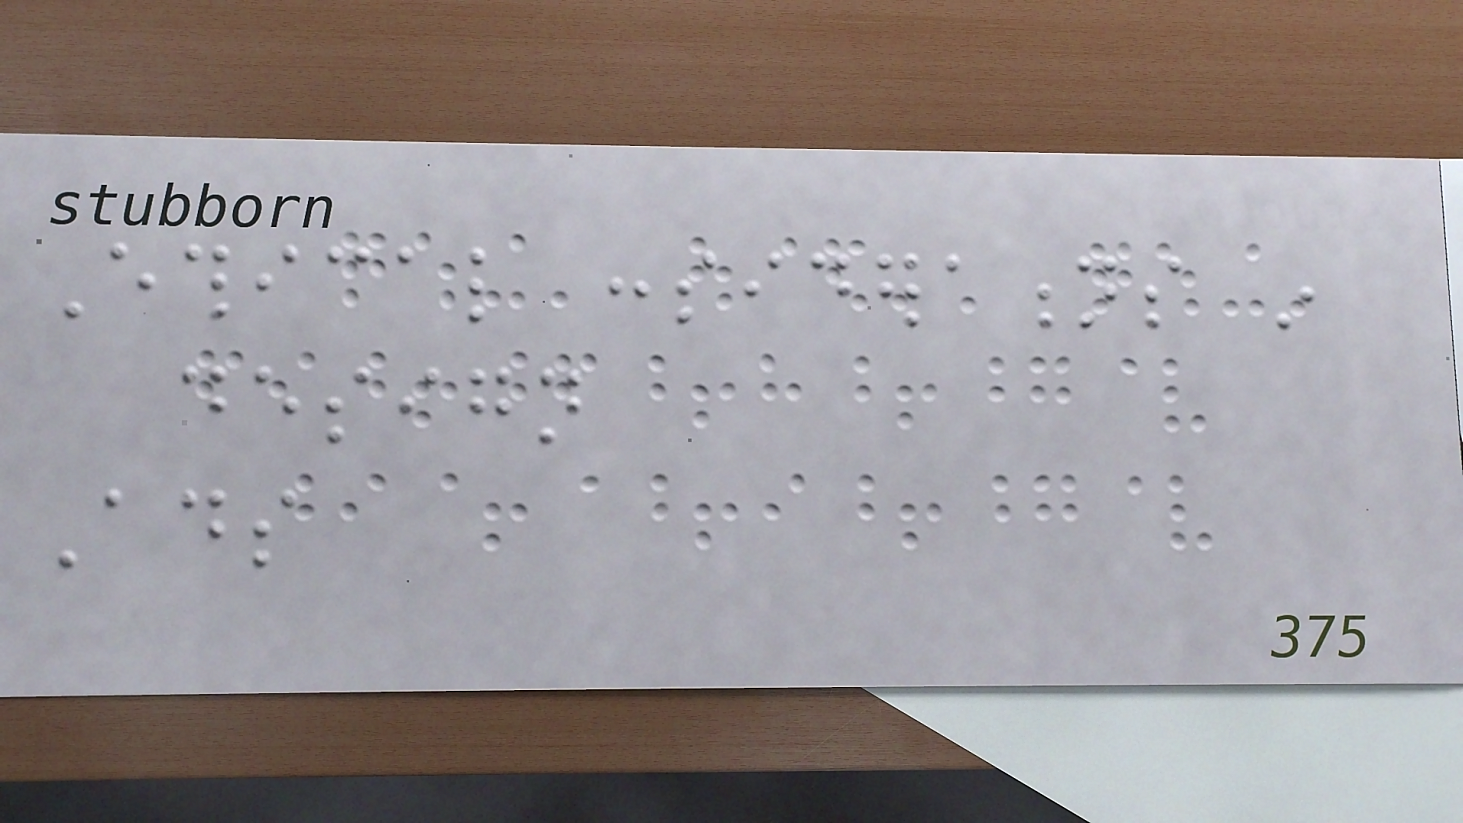Ethical considerations in
design
Ads
